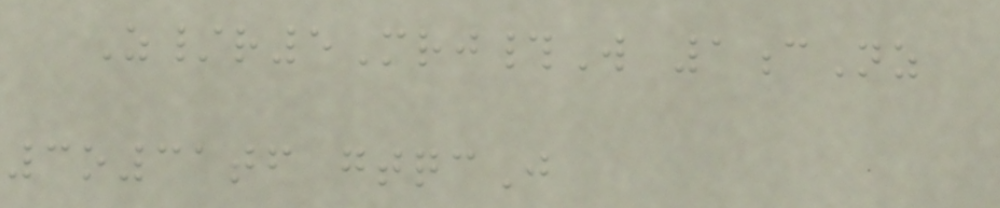Z/r5Mrj#W 1cNz
3o31tf gtqcJ
